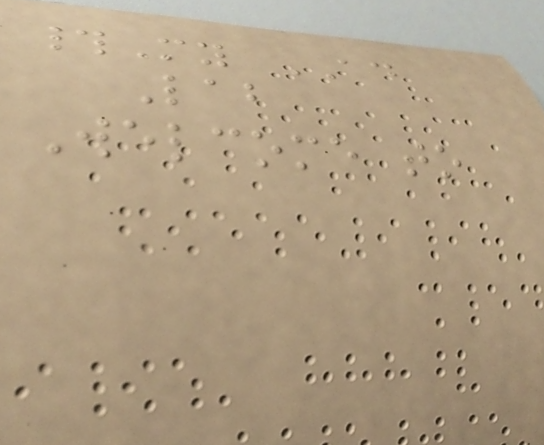#My AD
Lab
Welcome to
